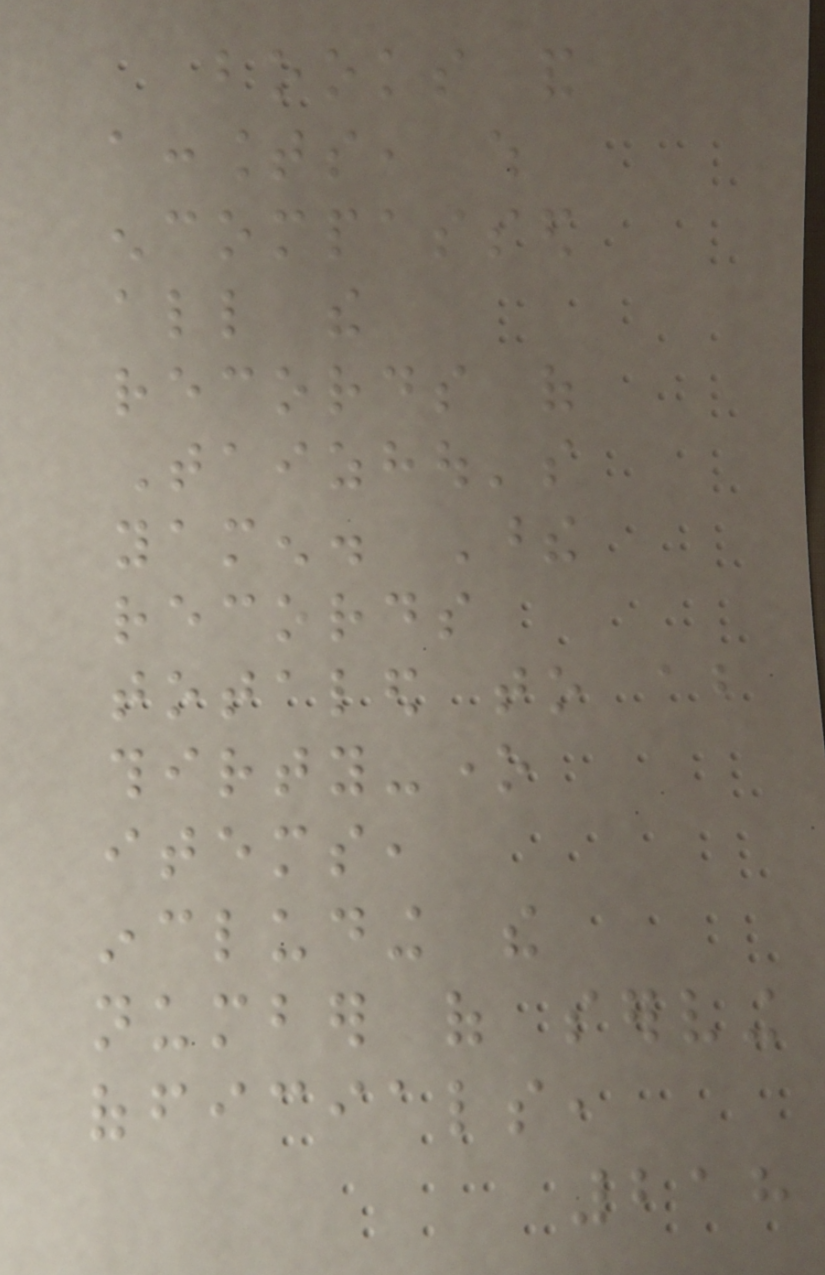books and
accounts, which
encompassed
all the
records of
Taizhou's
yamen. These
records
totaled to about
thirty-one
items,
including the
number of serving
officials,
218
